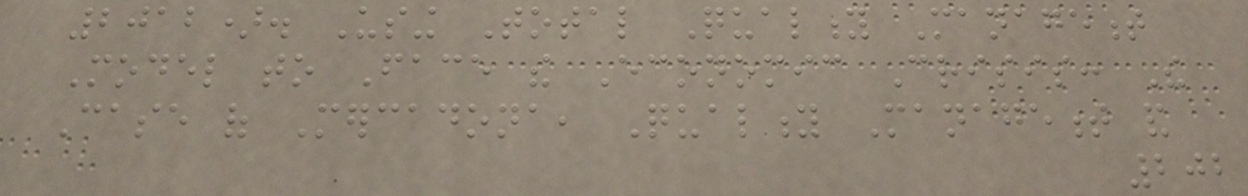2012). Using Total Quality Management
Model to Face the Economic Crisis: The
Case of Mercadona, Quality Management and
202
